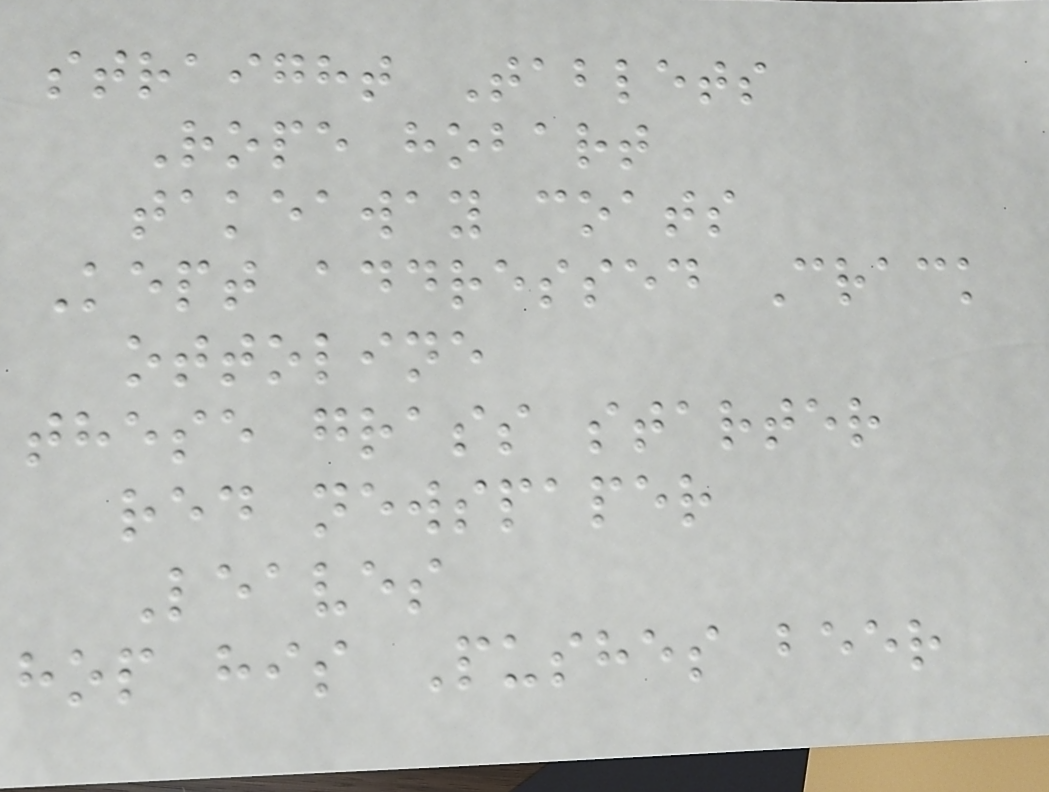straight Tablets
Rope hobart
takeaway coats
Kept addressed Crack
ottoline
these grass starter
red newspaper
Leaves
hop his Pushes beer
